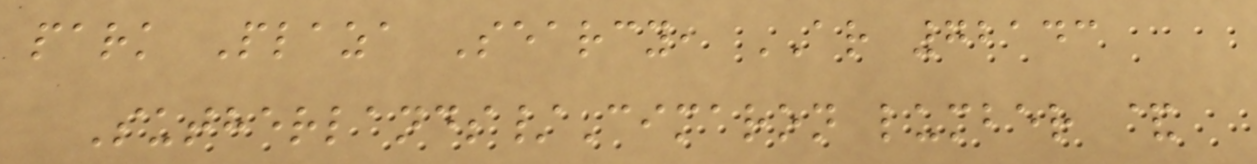park Plaza Searcy, AR 72143
Sutherlands/Cimaron lumber &
